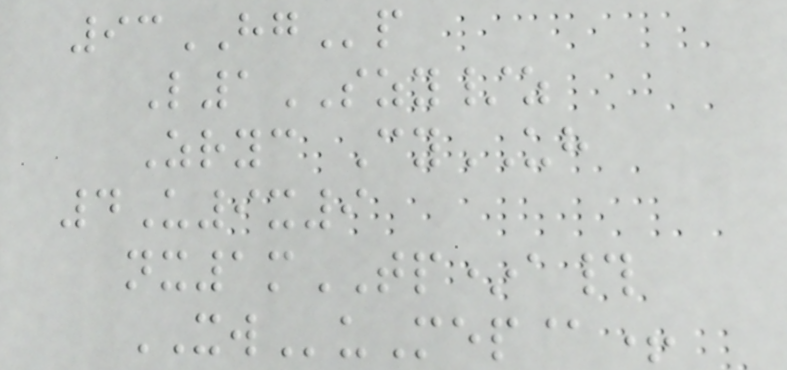93HGp
L1SZY/z
Zryc CyUH
4U9x9
nx1mTP*a#
XWuMep@+
